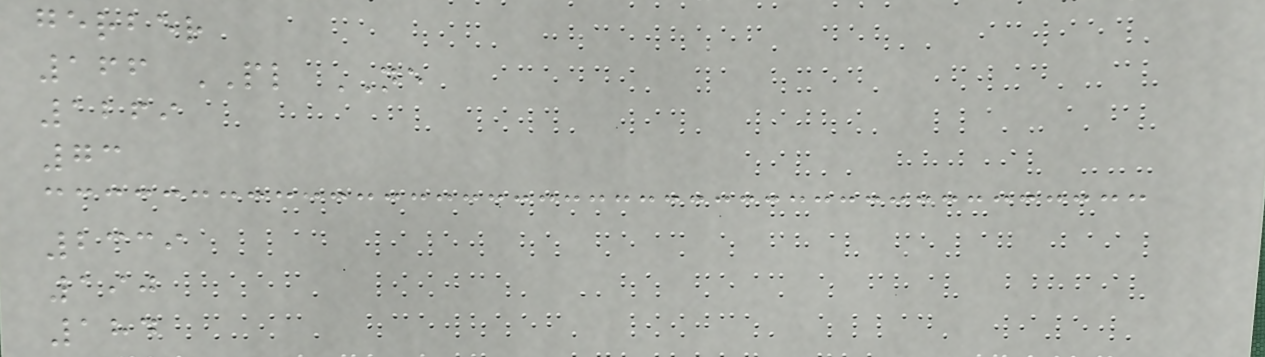gerber
166 PL NE
1269
73
2339
190
184
